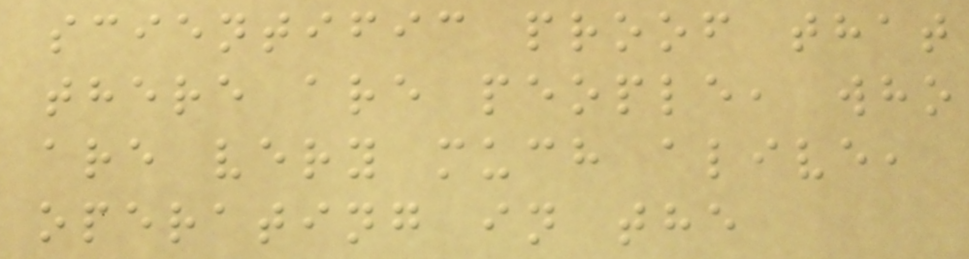scientific proof that
there are people, who
are very much alive,
operating in the
